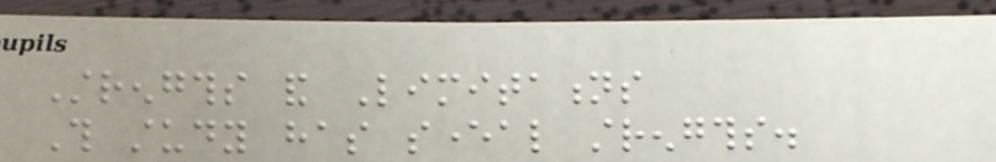Strengths and Limitations
This study has several strengths.
